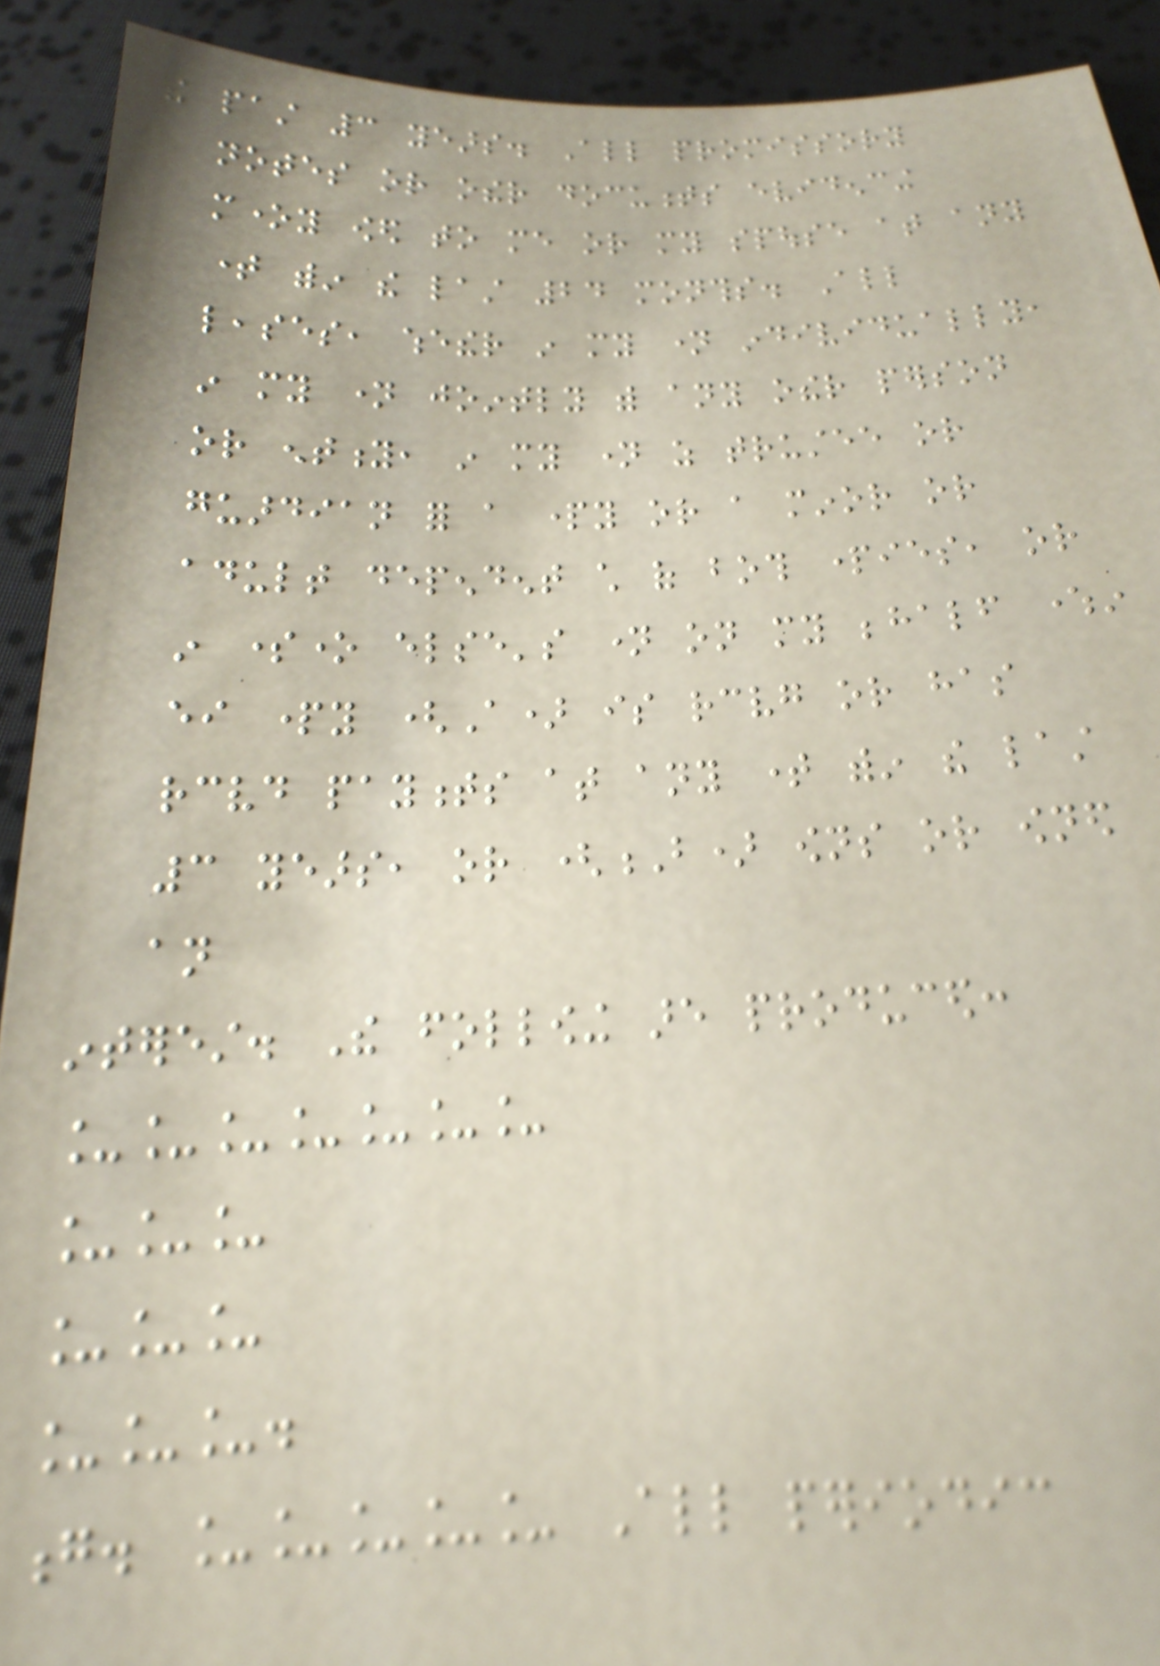the past 3 years. All promissory
notes or other documents evidencing
money owed to me or my spouse at any
time within the last 24 months. All
leases, whether in my name individually,
in my name jointly with any other person
or entity, in my name as trustee or
guardian for a party or a minor or
adult dependent child of both parties, or
in someone else's name on my behalf wherein
either party (A) is receiving or has
received payments at any time within the last
3 years, or (B) owns or owned
an
interest. The following are produced:
_______
___
___
___.
g. _____ All periodic
